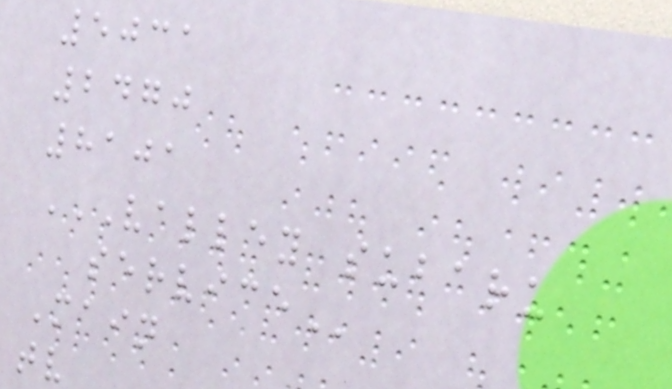5031
2470
8101
VALLEY SUBARU
SERVICE
Main
tv
